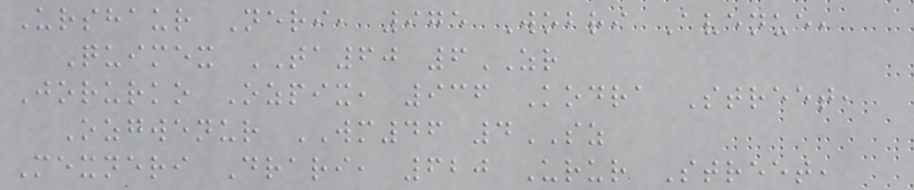Urshaur Neri, 975 Wobri Avenue,
Quimex TA60 6ZR
Jorurko Ozpix, 936 Kodra Street,
Ozgwenur WM46 4SZ
Mexneri Drari, 620 Urur Street,
